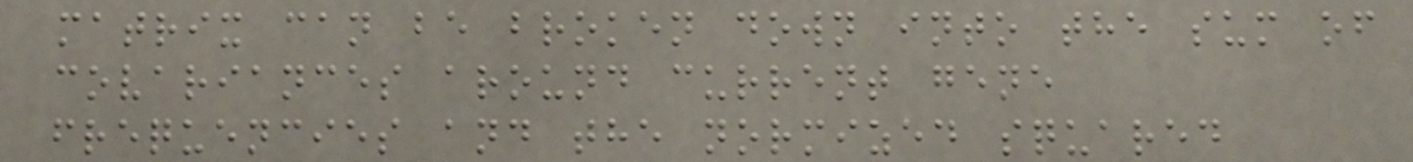matrix can be broken down into the sum of
covariances around current gene
frequencies and the normized squared
